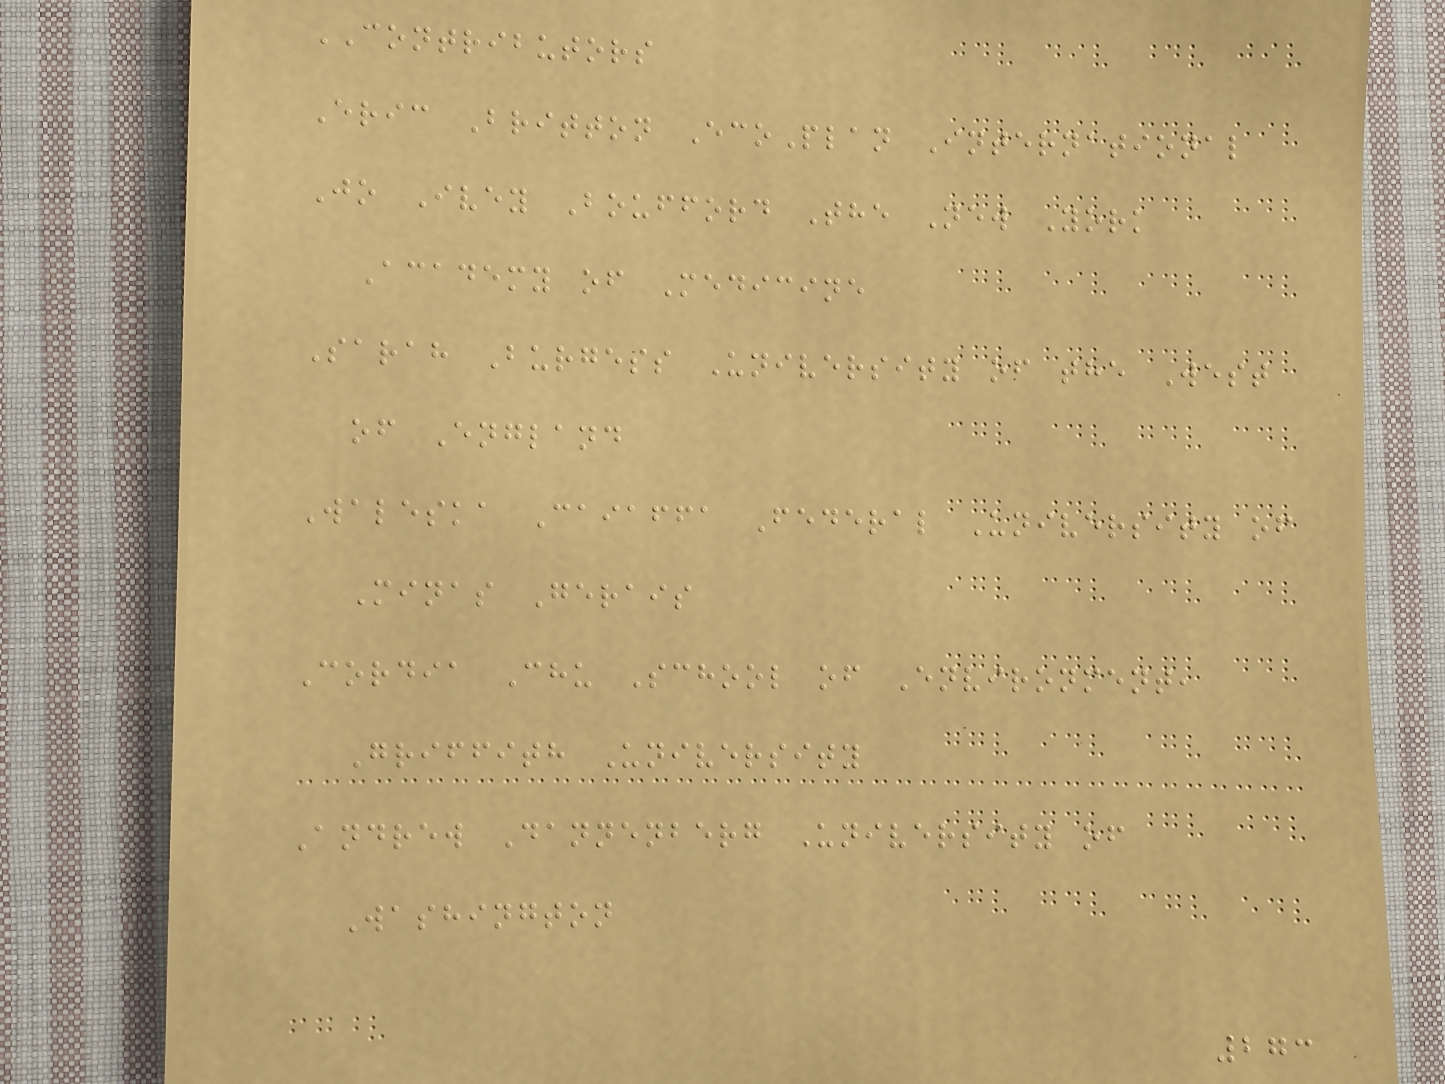CONTRIBUTORS
Eric Britton EcoPlan International
Jo Ivey Boufford The New York
Academy of Medicine
Sarah Burgess University of the West
of England
Waleska Caiaffa Federal University of
Minas Gerais
Cordia Chu School of Environment,
Griffith University
Andrew Dannenberg University of
Washington
273
